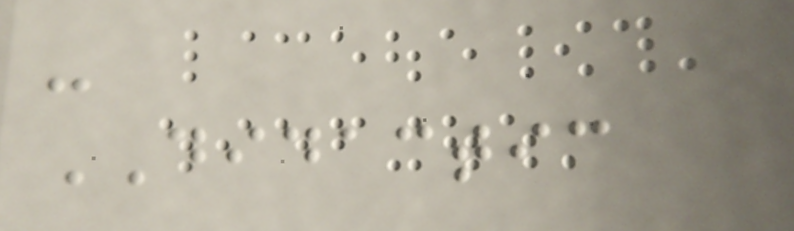-
DIDACTIC
